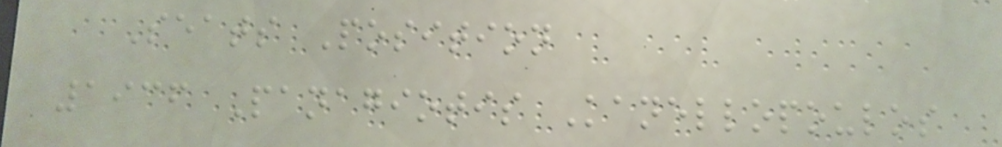Seats Position
1936 Panagiotis Kanellopoulos
